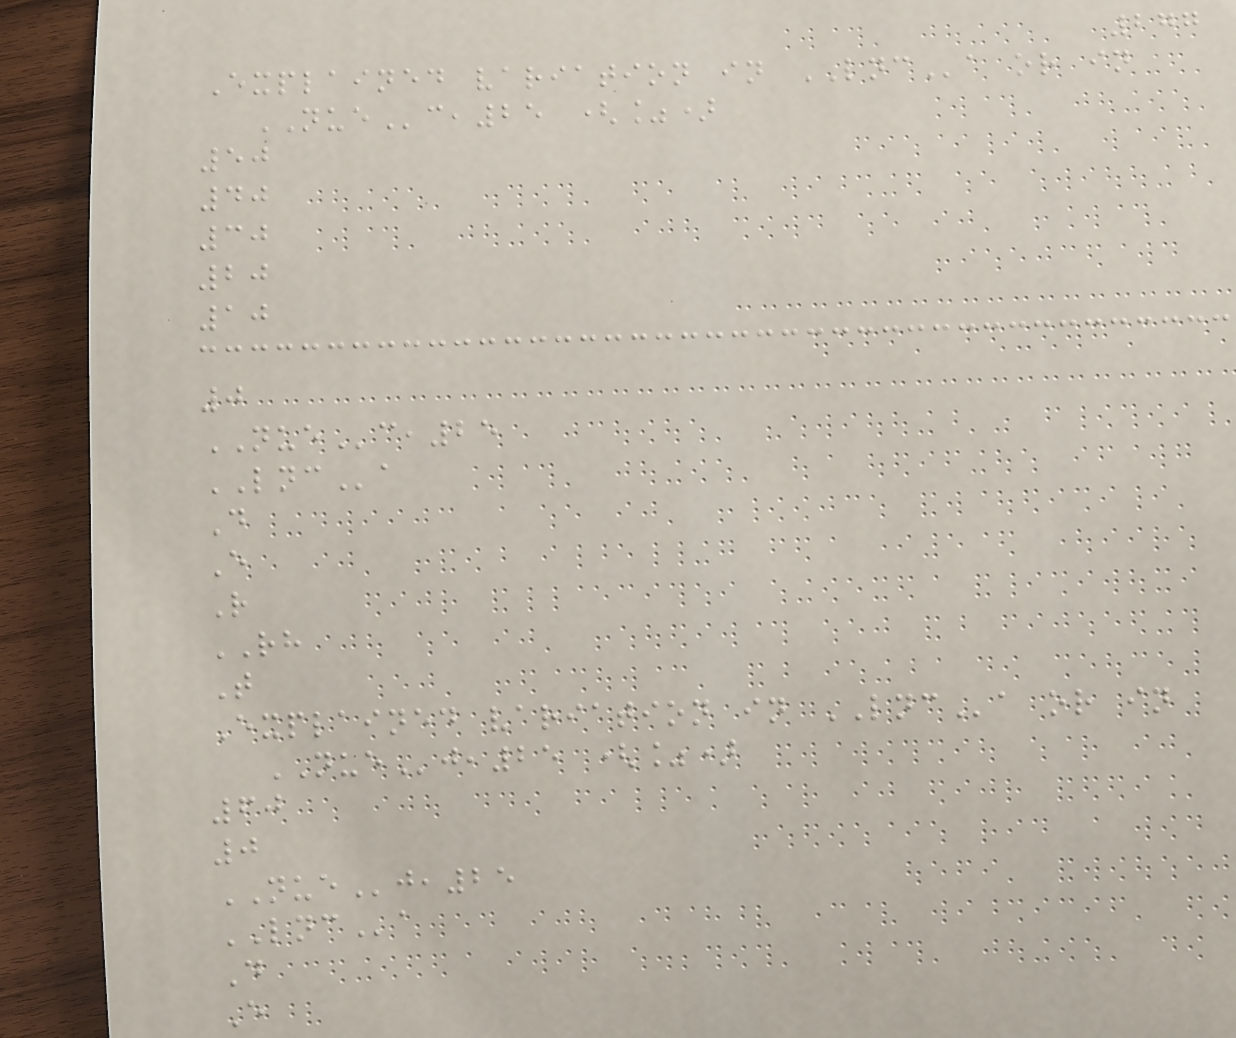277
Explained variation in LNCa or in
NUEc,25 (%)
50
40
30
20
10
0
NUEc,25
LNCa
D
E
R
RH
T
Explained variation in LNCa or in
NUEj,25 (%)
60
0
NUEj,25
LNCa
D
E
